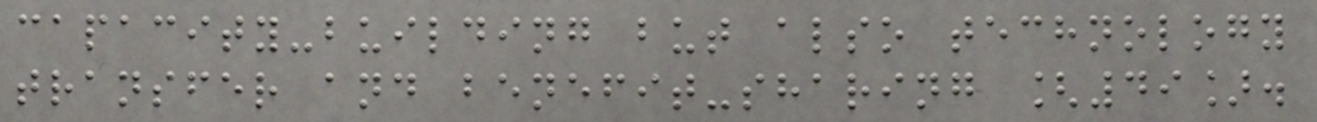capacity-building but also technology
transfer and benefit-sharing [49].
